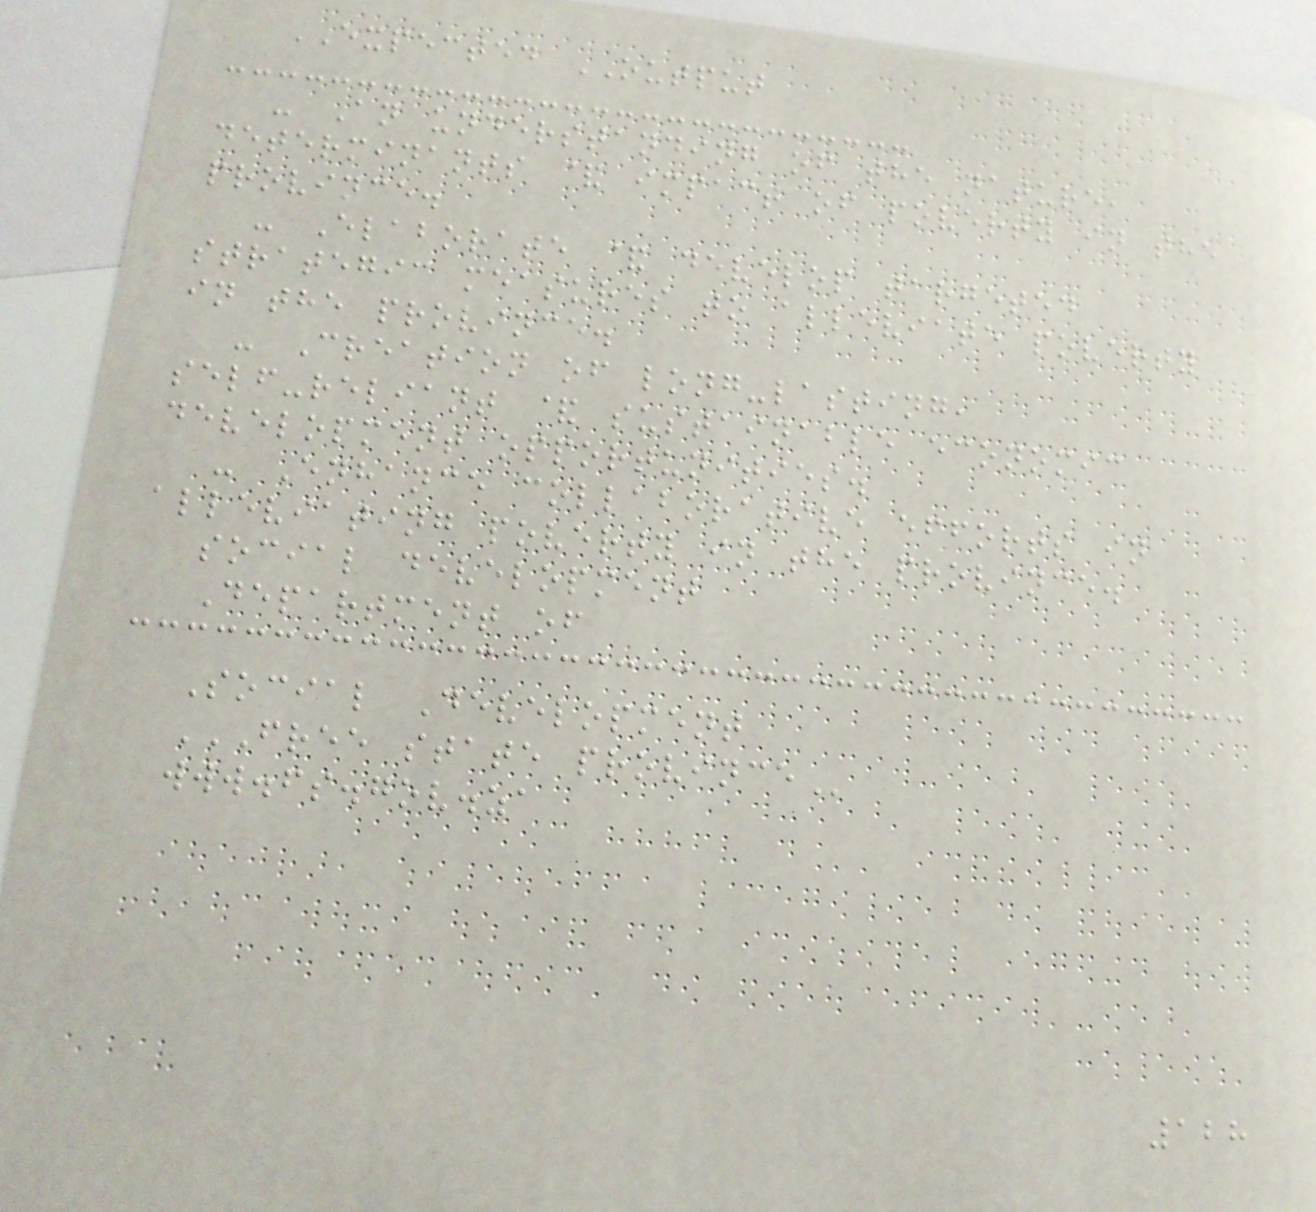EXPECTED OUTPUT
- An understanding of the nature,
determinants & impact of poverty in the
province.
- Elaborate & develop targeted
strategic measures to alleviate poverty
in the province.
- Creation of long-lasting,
self-reliant & sustainable economic
development opportunities.
- Enhance collaborative efforts in
alleviating poverty in the province.
social development
Department of
Social Development
FREE STATE PROVINCE
www.fs.gov.za
128
